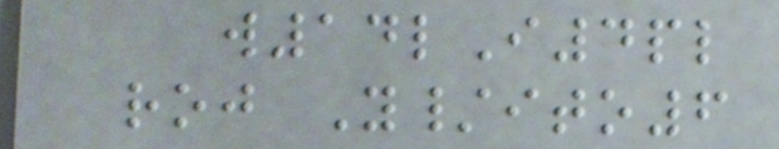w14lI4pl
roj Y/ito6
